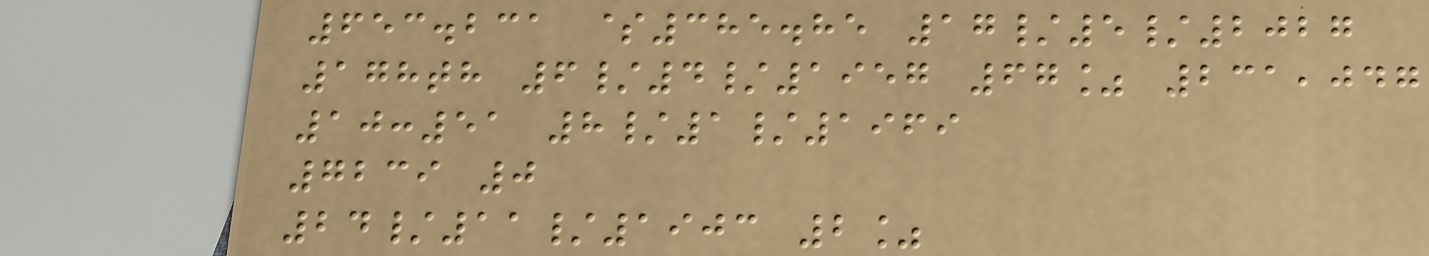653.231 $385.85 17/5/2027
178th 6/4/1957 67% 231,047
10:51 8/1/1969
7239 0
24/11/1903 2%
